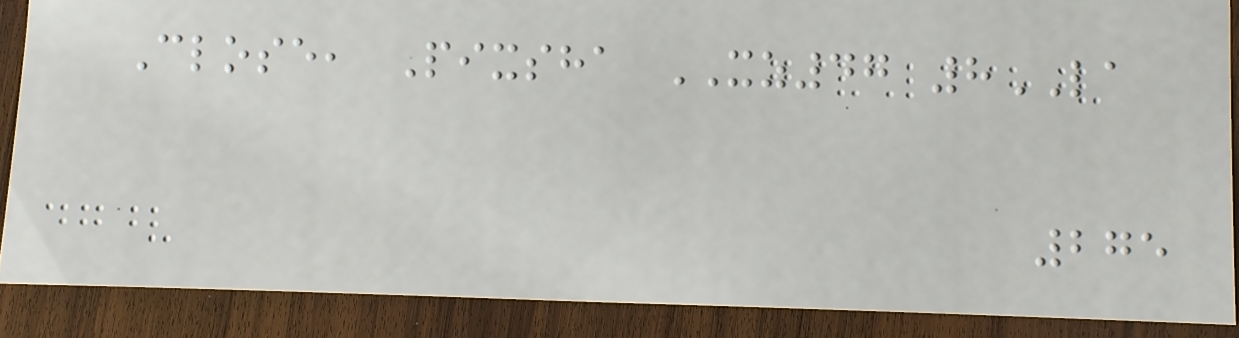Close, Pixsha XZ47 8LA
275
